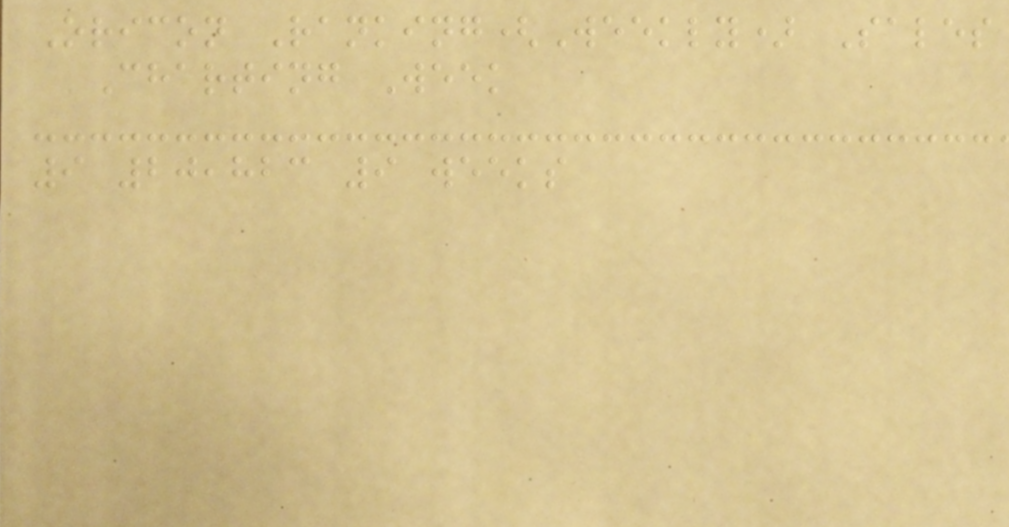Oricon Ranking(Weekly) Sales
Charting Week
9 20,823 9 weeks
